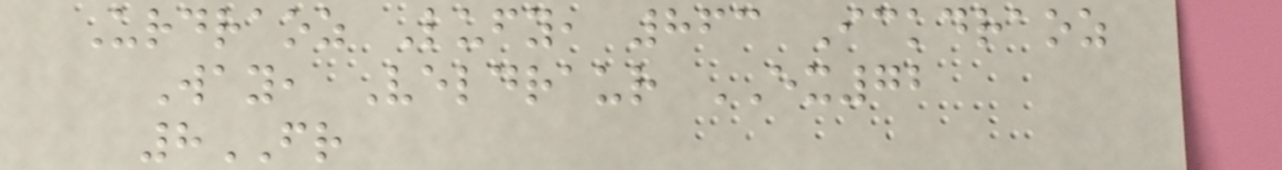Urdraoz Lufy, 863 Ickdraoz
Way, Veldraur EX72
8FR
